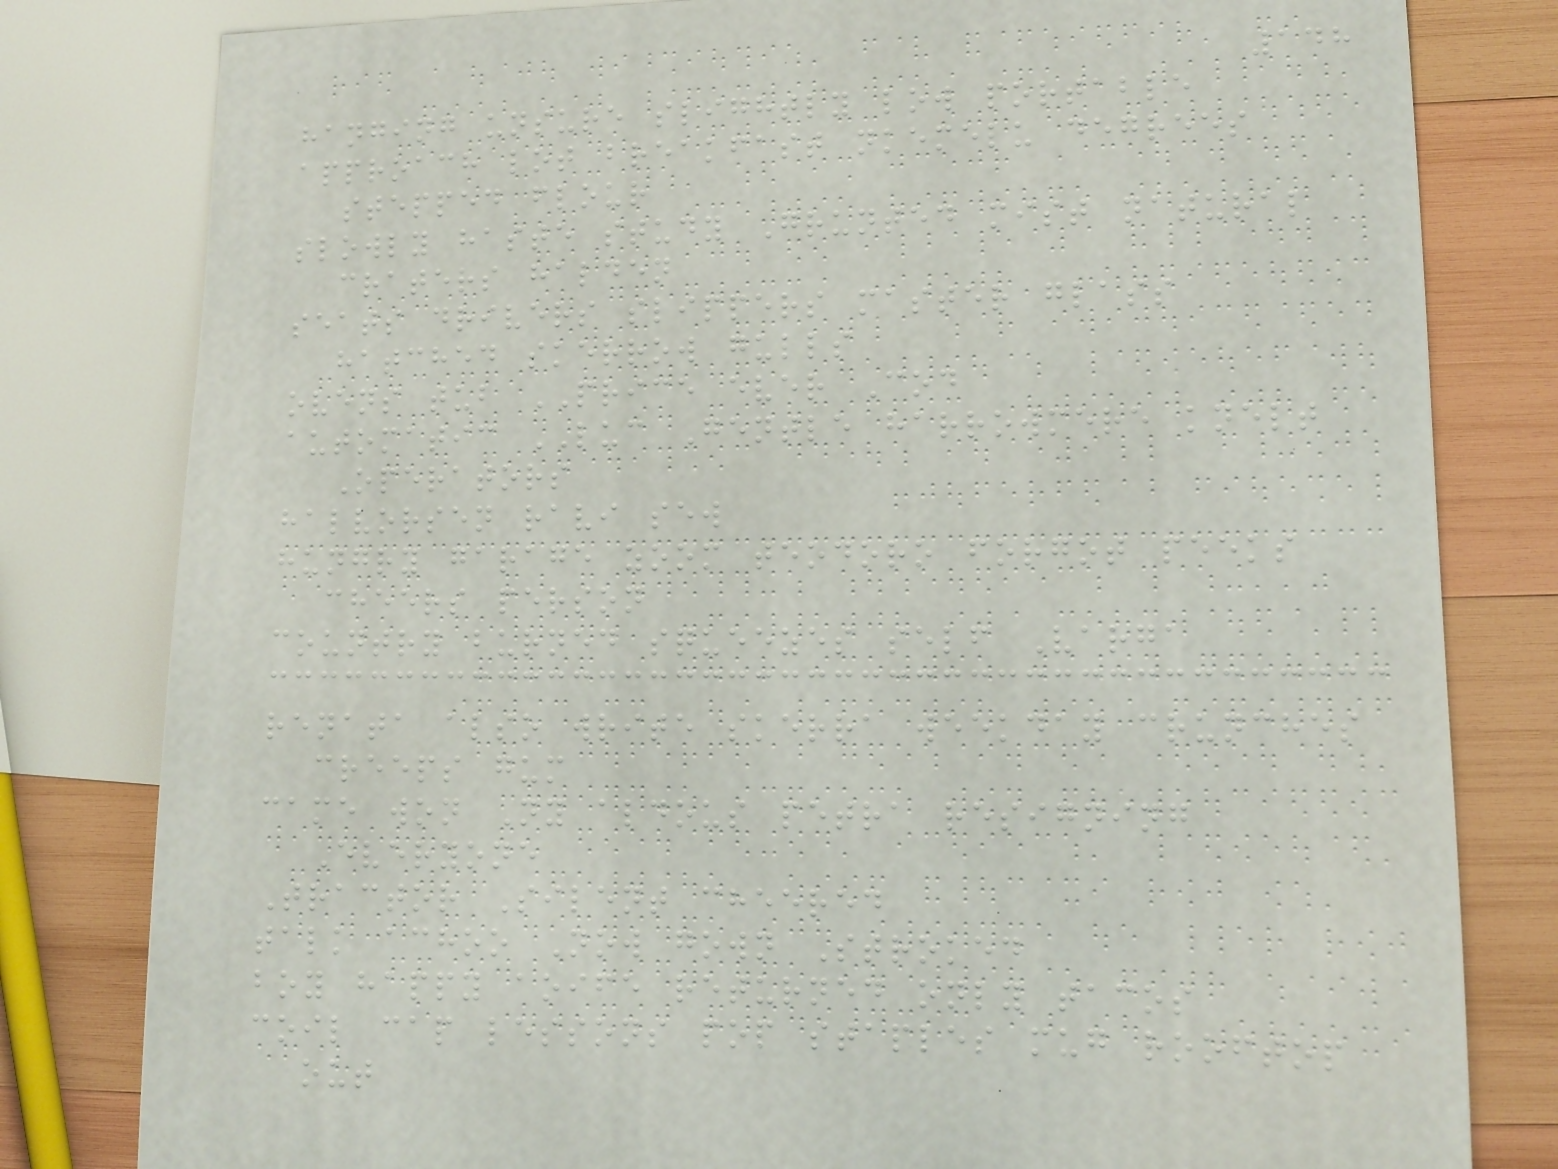148
hanging unsure slightly low portable
approach lot breakfast nkemelu degrees
stepped flour
slowly haste study Grunted mist natural
craters halden
seats drivers slippers master glass
hatched skerrow gulls
ovens tub PRICE ever Cod
automatic LUC Gentle harrowmere knelt
Operators
halvorsen ravi sew
hungry garage zoom teodoro forgot peeks
cheers person
country burned squeezes self Varga
renata also write skerra weekday crunches
creeps gum
came won Ny aldous petra resigning
Everyone
Tractor Silent cheered
talk achoo Now gown Stroked
boy happy aoife returned only tacos
coil cap lessons pop staples mug rooftop
out
